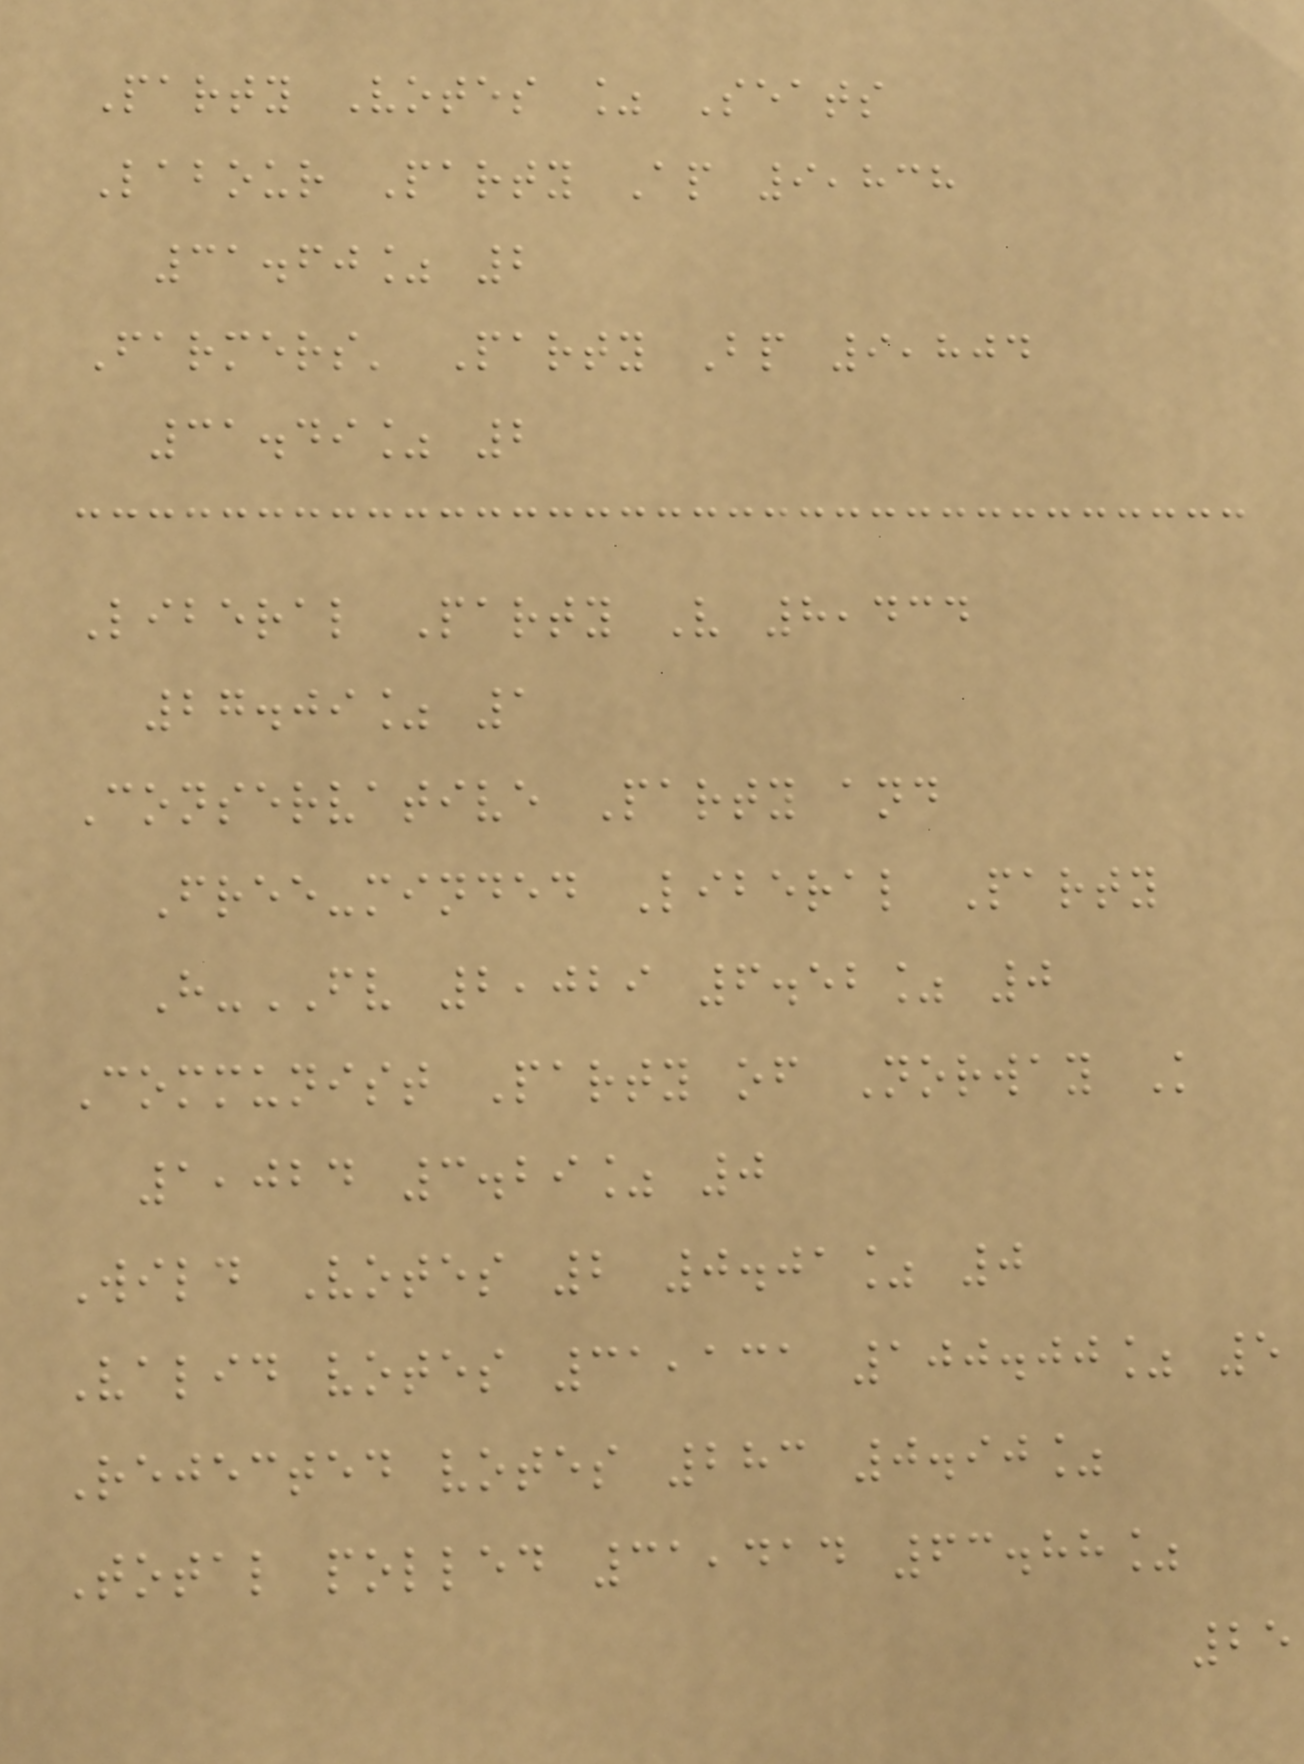Party Votes % Seats
Labour Party Ap 9,838
31.60% 2
Farmers' Party Bp 9,804
31.49% 2
Liberal Party V 8,434
27.09% 1
Conservative Party and
Free-minded Liberal Party
H-FV 2,029 6.52% 0
Communist Party of Norway K
1,024 3.29% 0
Wild Votes 2 0.01% 0
Valid votes 31,131 100.00% 5
Rejected votes 283 0.90%
Total polled 31,414 63.88%
25
